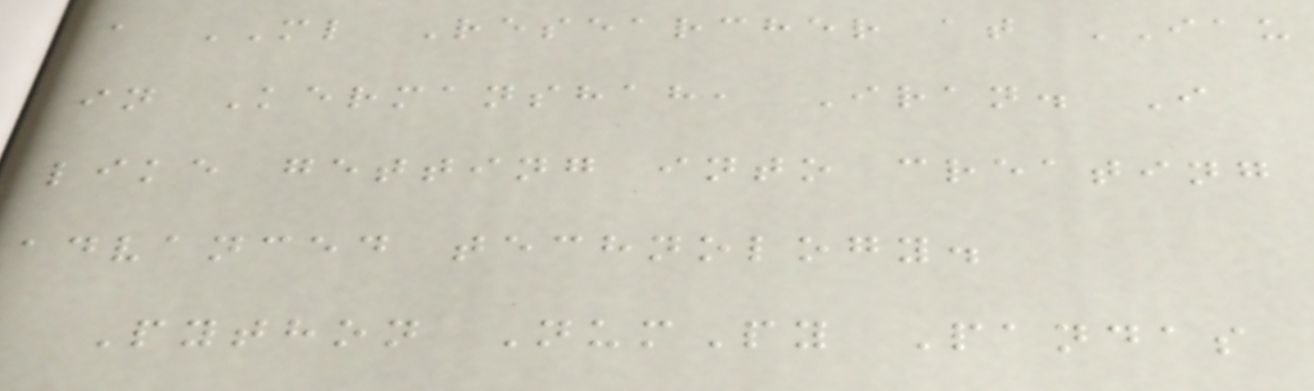a ML Researcher at IAU
in Kermanshah, Iran. I
like getting into creating
advanced technology.
Python NumPy Pandas
